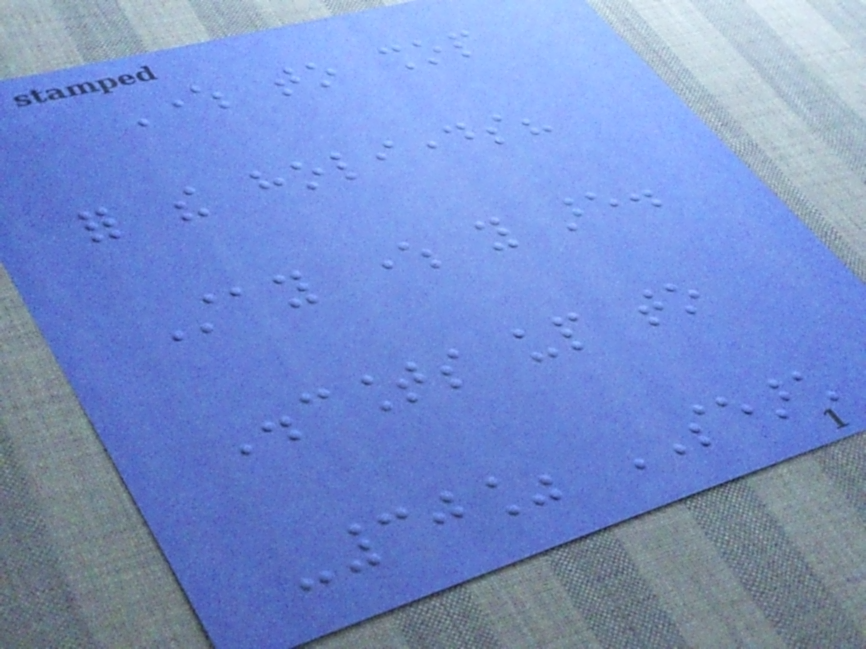Where to shop
for the holidays?
Stay where you are.
Discounts up to
-30% SEARCH
